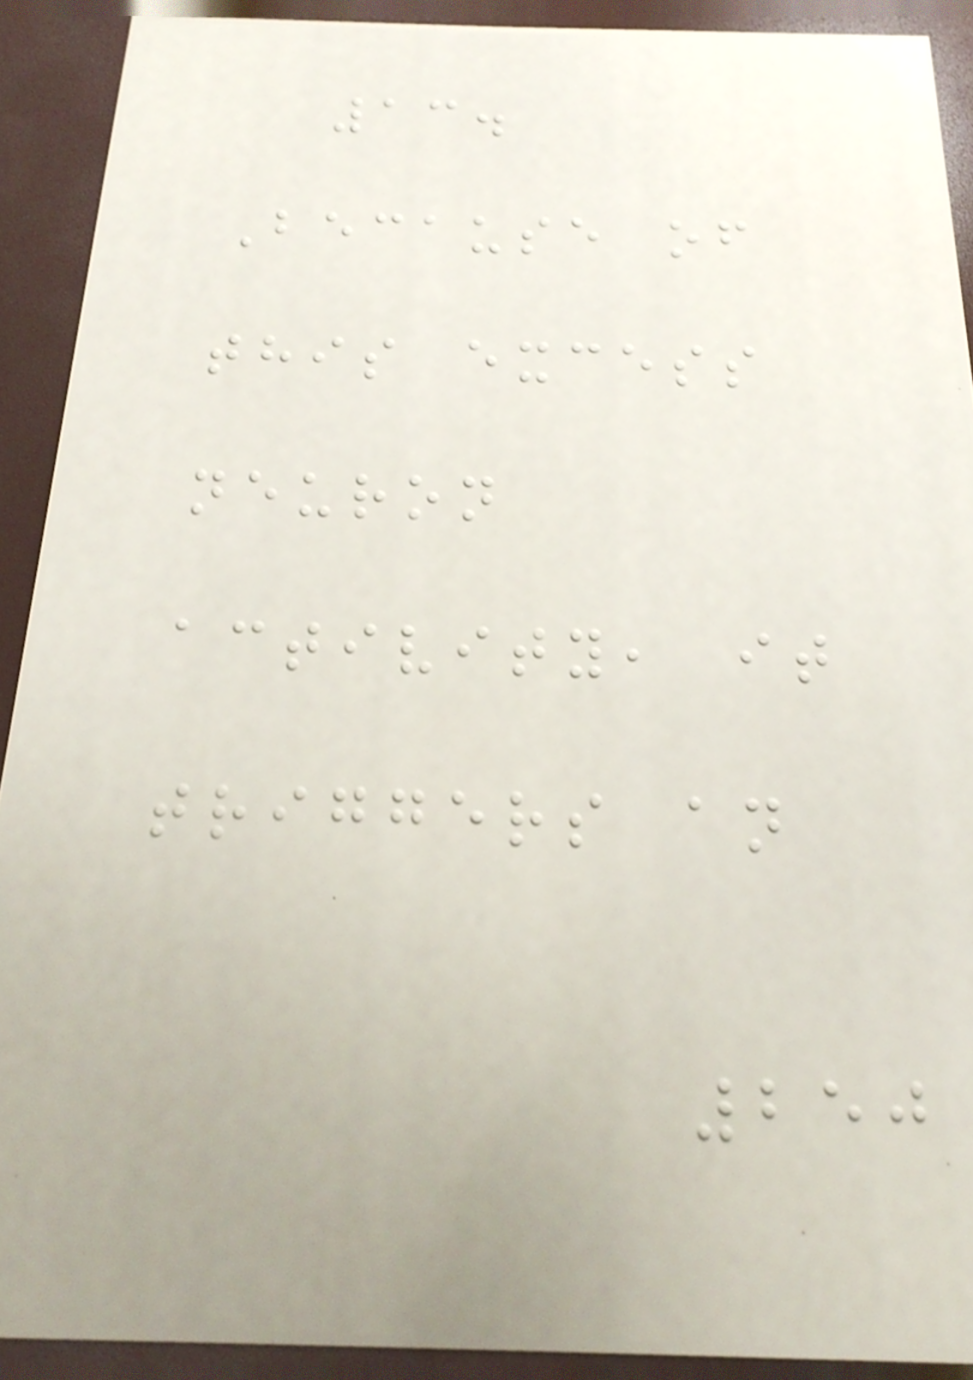13.
Because of
this excess
neuron
activity, it
triggers an
250
